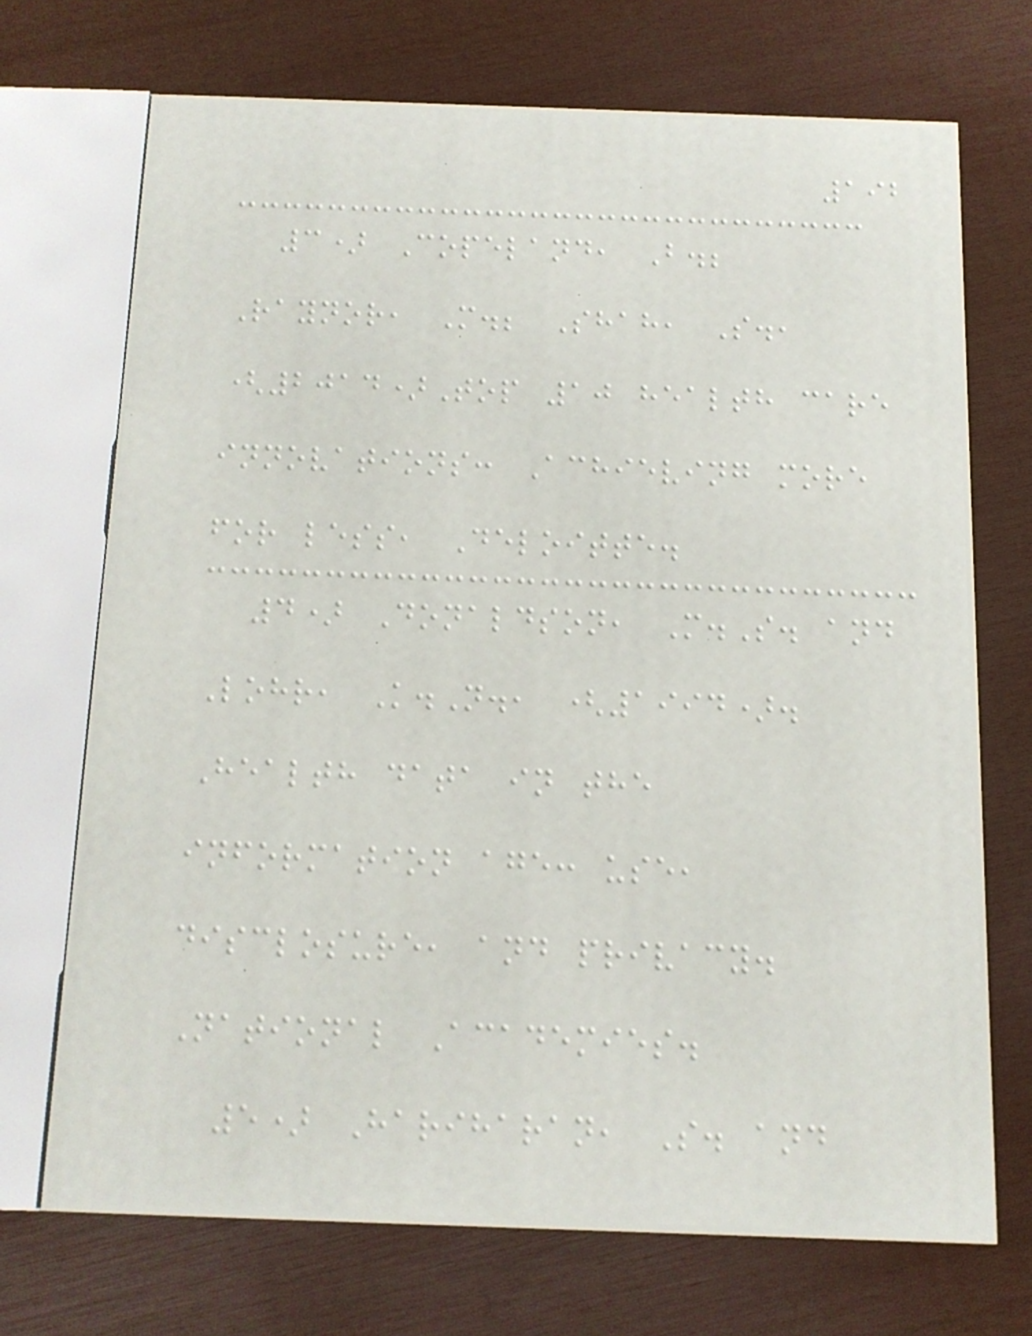192
3) Copeland, B.;
Raynor, M.; Shah, S.,
(2014)Top 10 health care
innovations: Achieving more
for less, Deloitte.
4) Donaldson, M.S. and
Lohr, K.N., (1994).
Health data in the
information age: use,
disclosure, and privacy.
National Academies.
5) Hariharan, S. and
